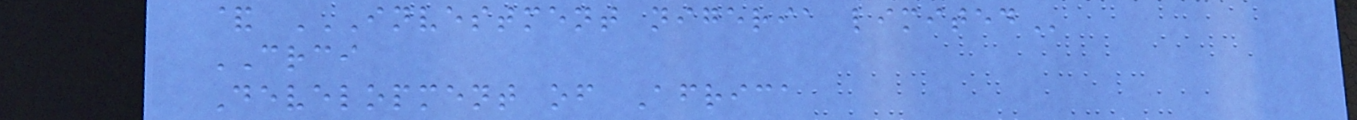& INVESTMENT NIGERIA LIMITED
CRCI
Development of Africa
